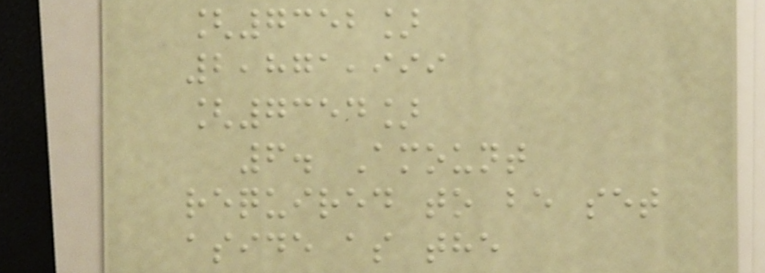[7352]
2,871,999
[7354]
6. Amount
required to be set
aside as the
